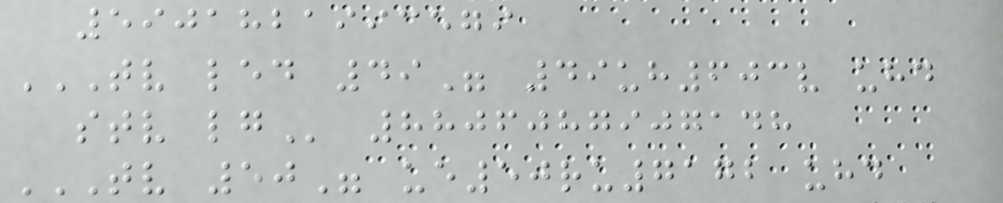5901821993579
TV LED 49" 49UH603V UHD
STV LG 8806087907148
TV 50" UE50RU7172 UHD
